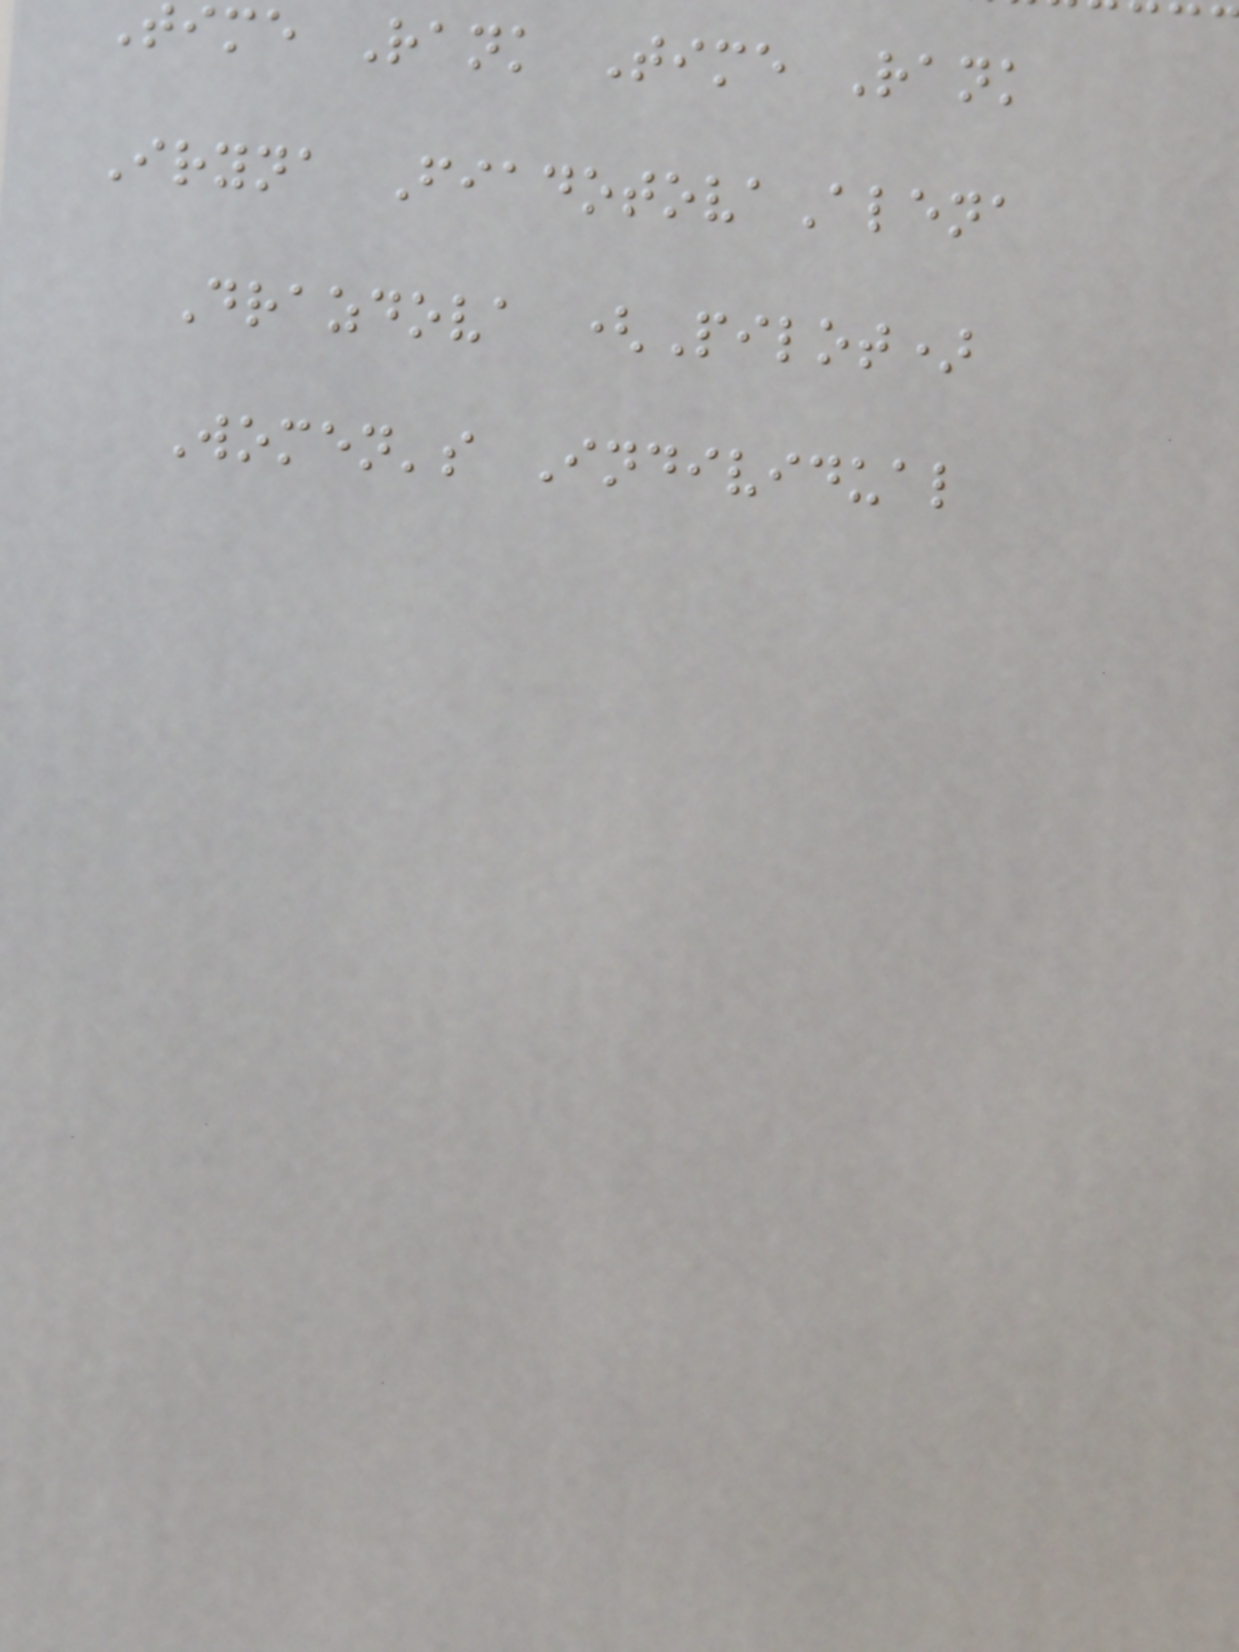ime Rank Time Rank
Iryna FiadotovaAlena
Drazdova (Pilot)
Women's Individual
